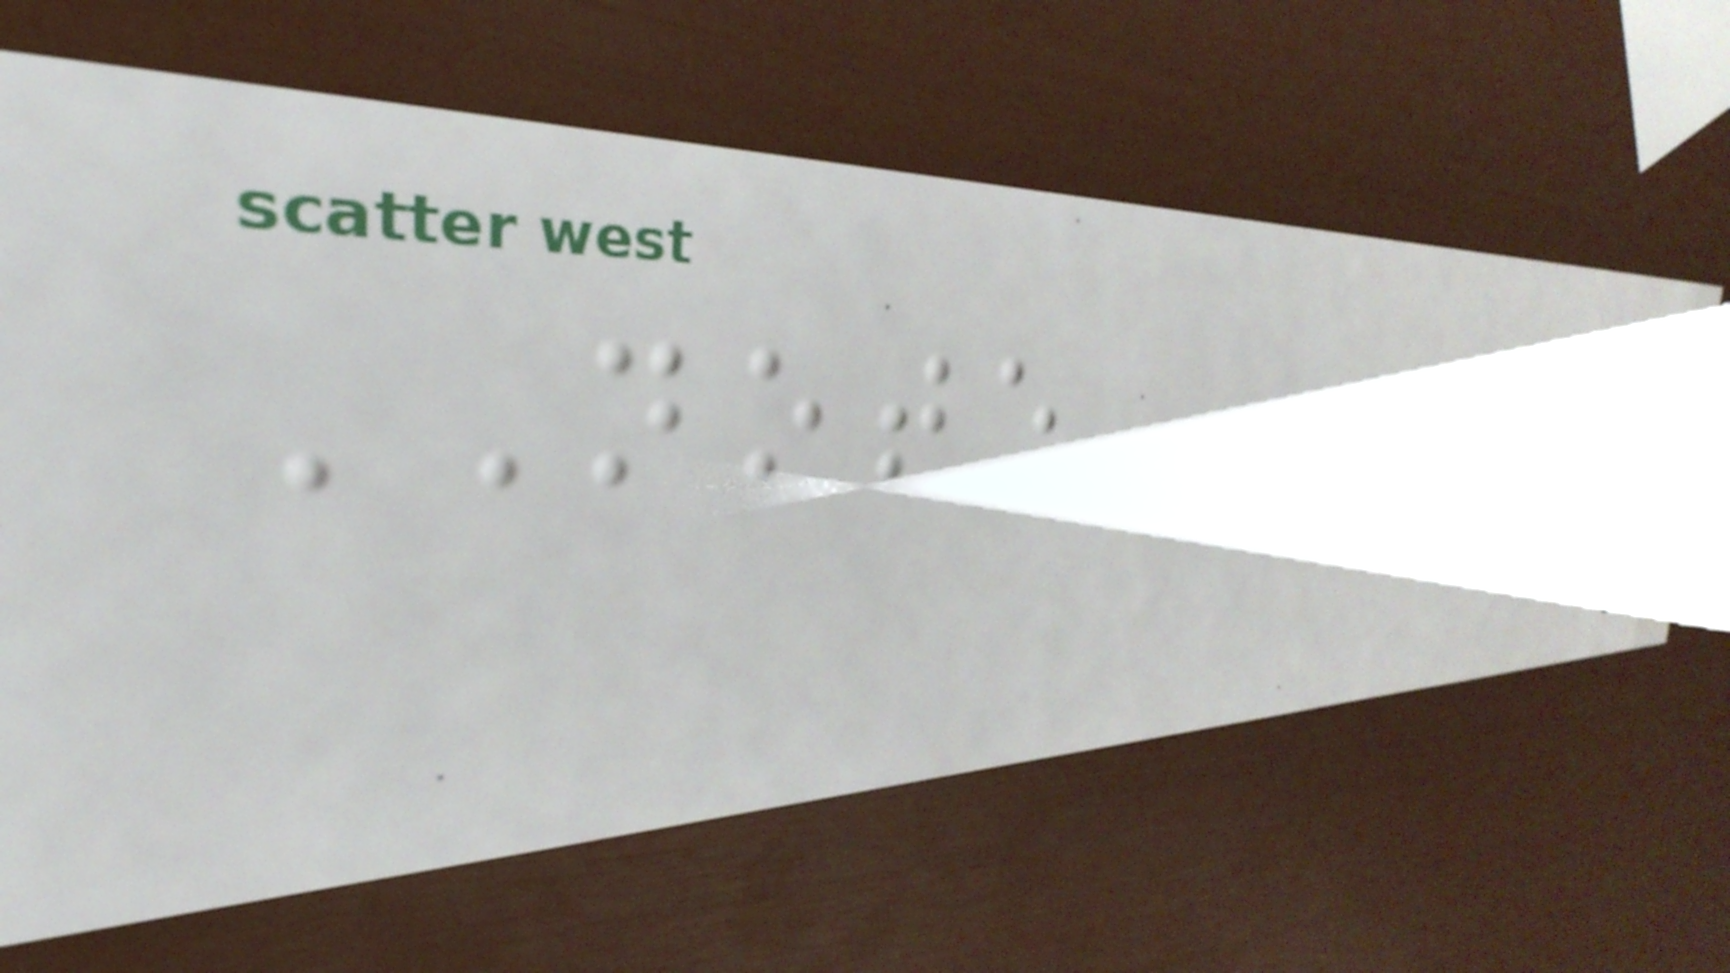NOTE
